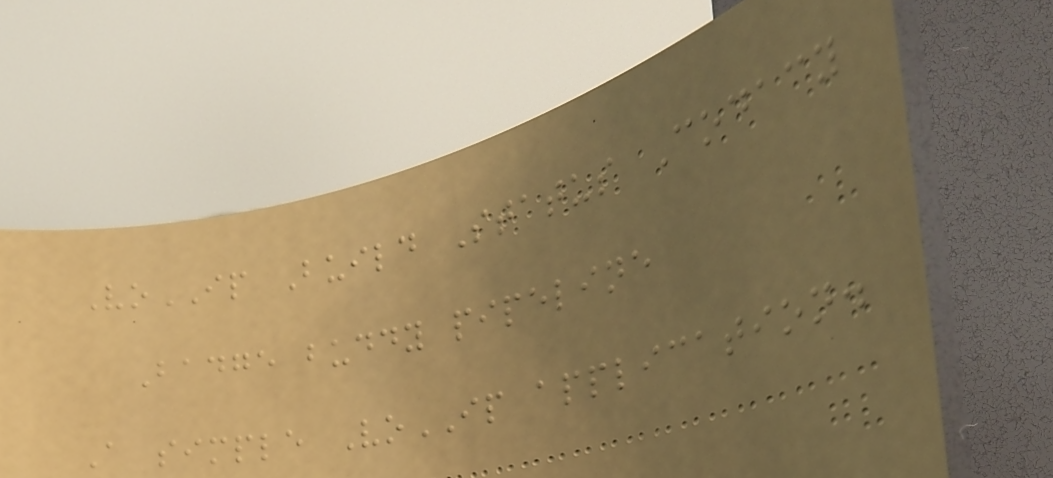VoIP Build Status Codacy
Badge buddy pipeline
A simple VoIP application.
